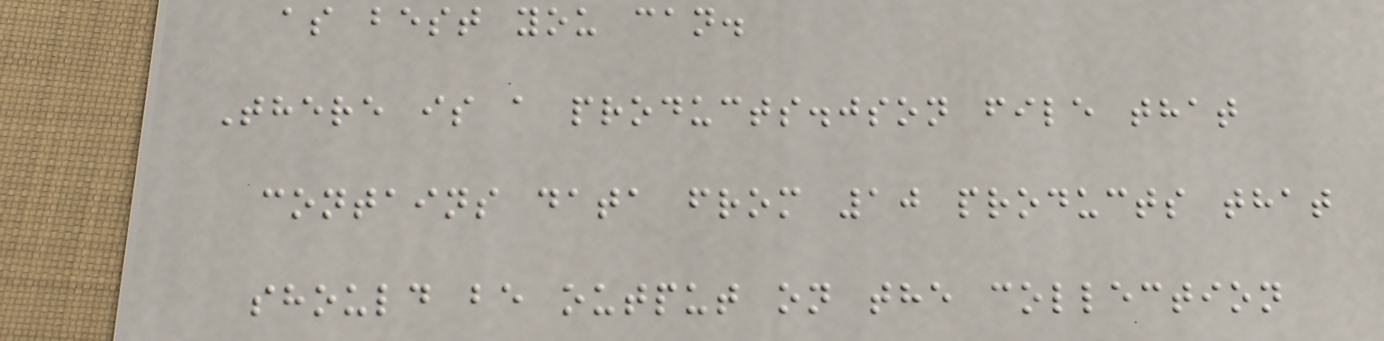as best you can.
There is a products.json file that
contains data from 10 products that
should be output on the collection
